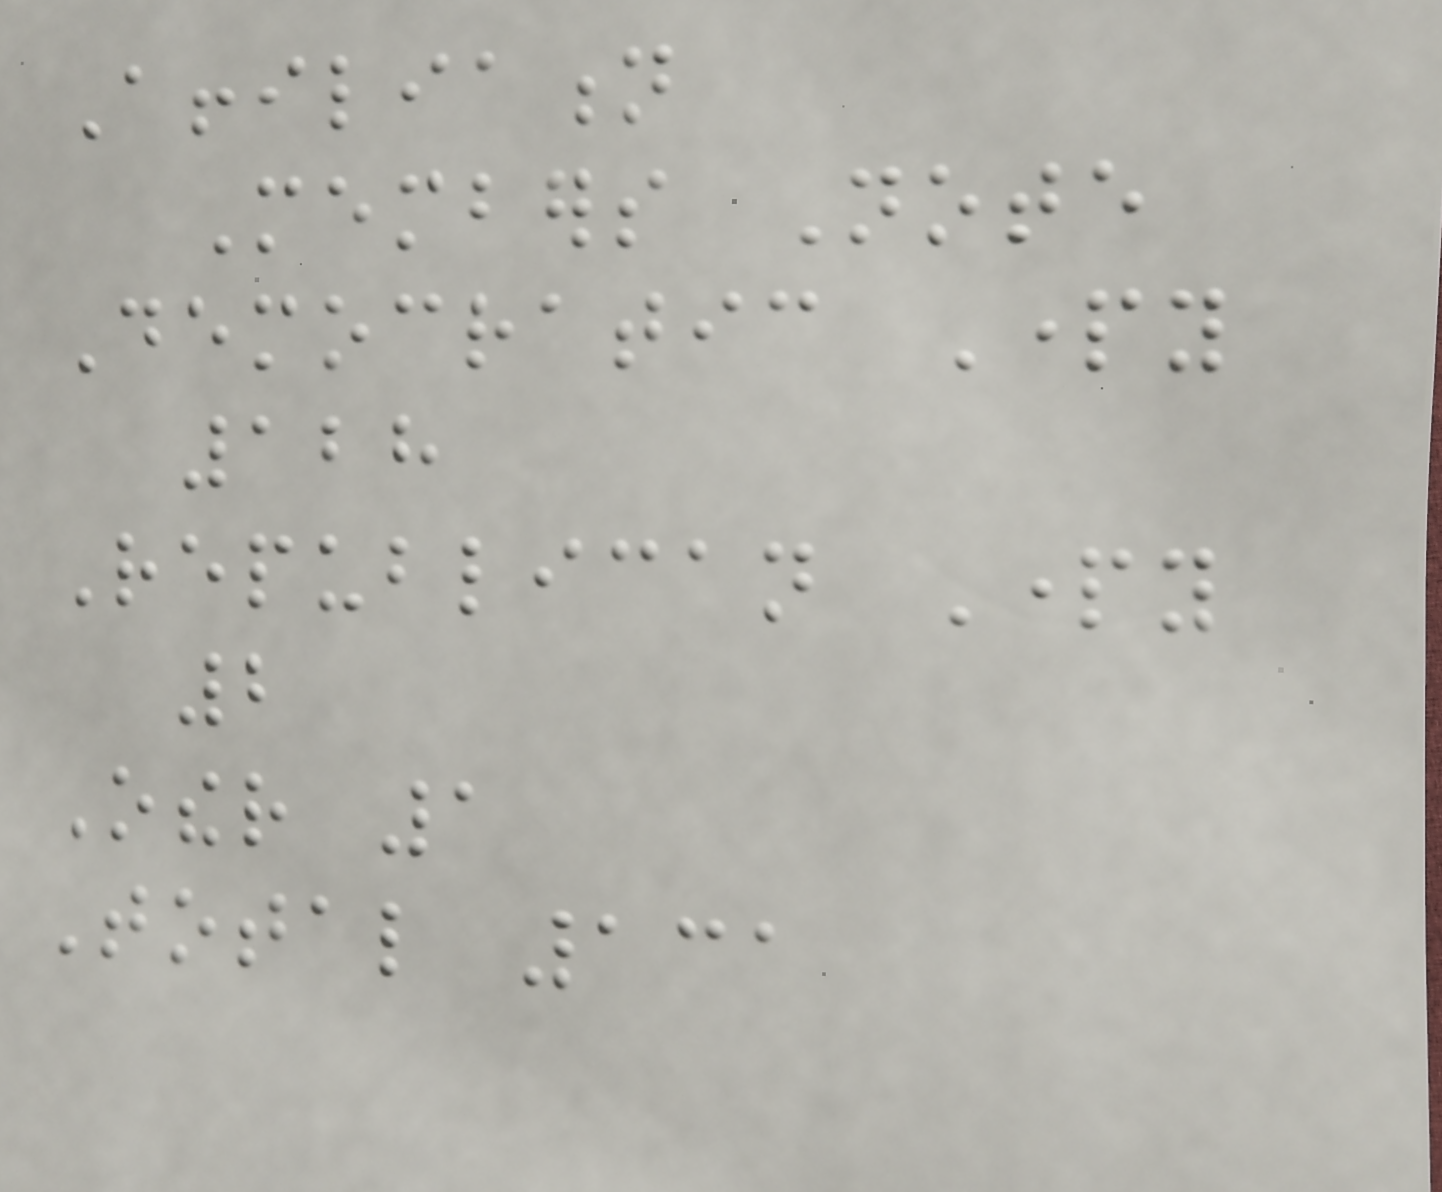Affiliation
Members Note
Democratic Party
128
Republican Party
2
Other 1
Total 131
